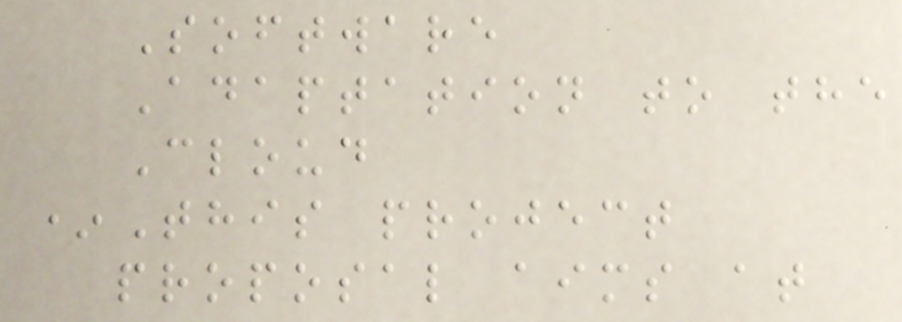Software
Adaptation to the
Cloud
*This project
proposal aims at
